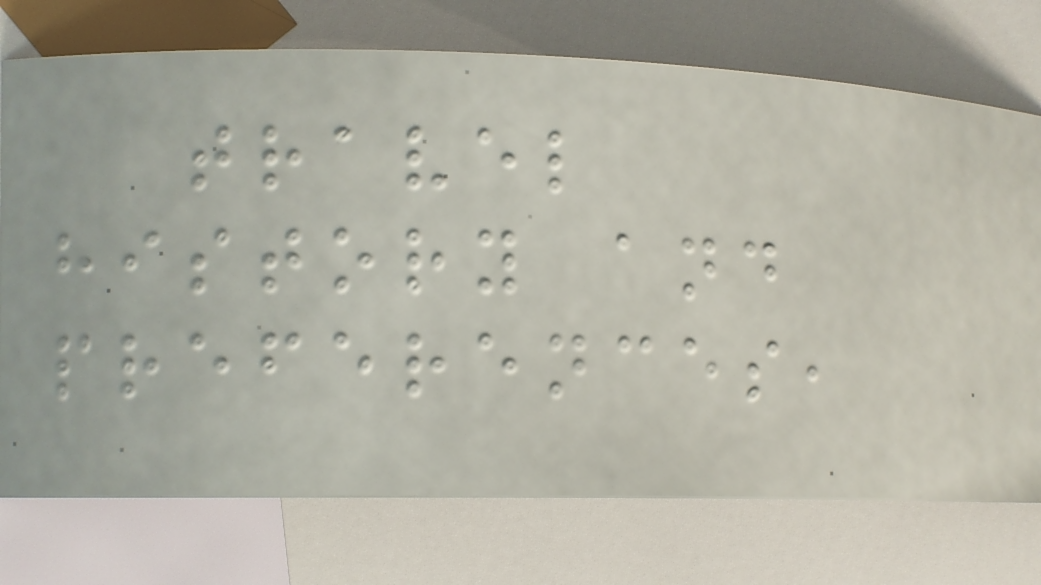travel
history and
preferences,
